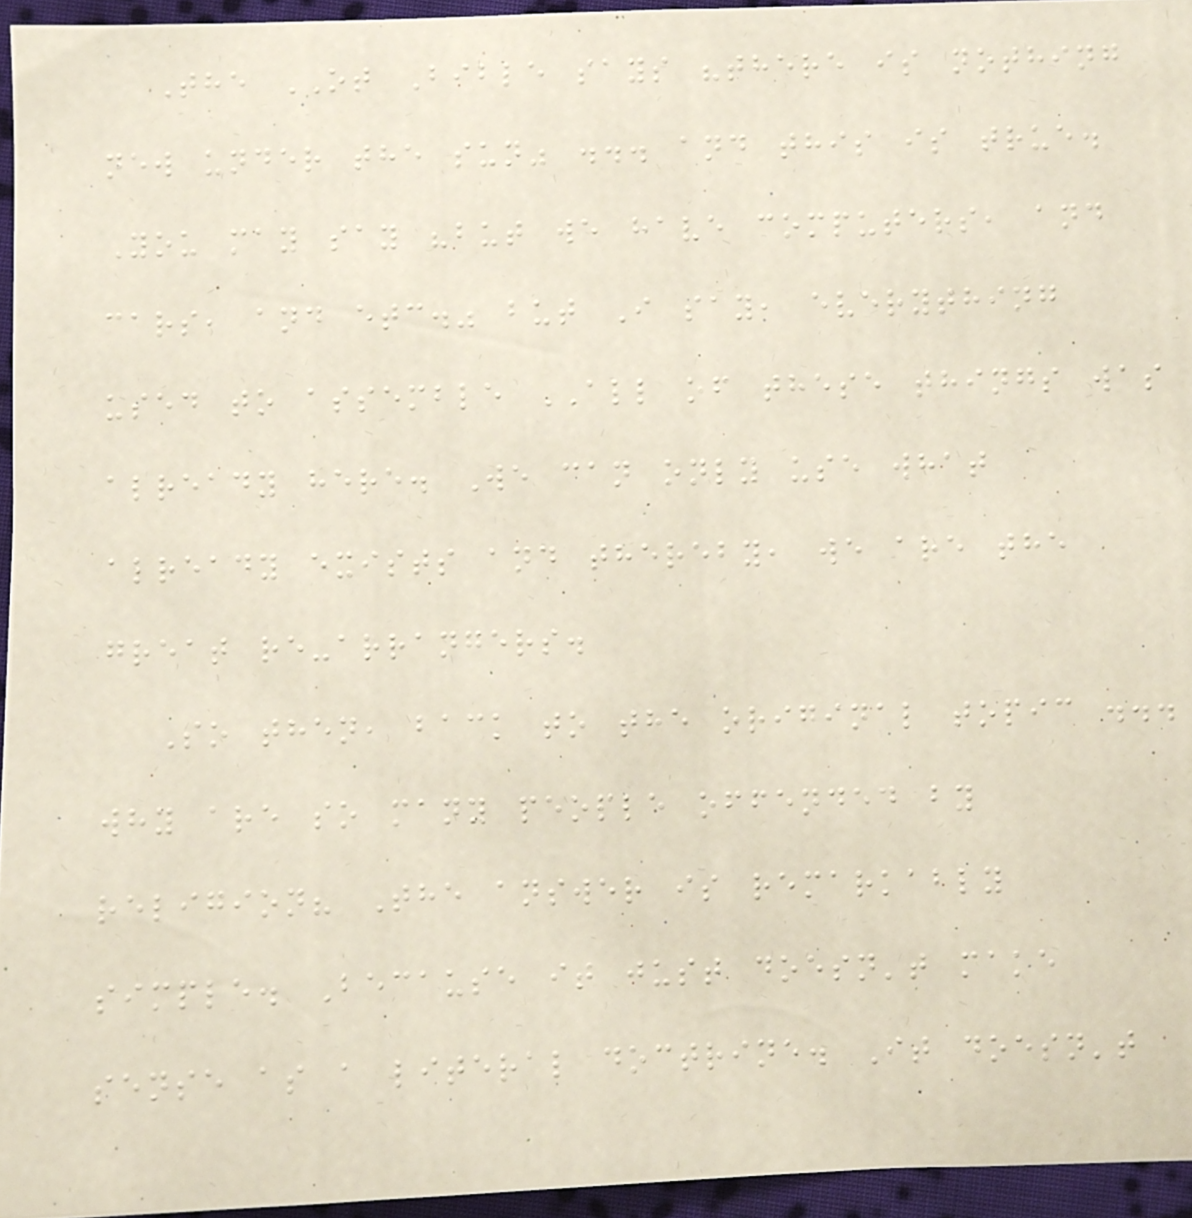The OT Bible says "there is nothing
new under the sun" ... and this is true.
You may say "but we have computers, and
cars, and etc." but I say, everything
used to assemble ALL of these things was
already here. We can only use what
already exists and thereby, we are the
great re-arrangers.
So then, back to the original topic ...
why are so many people offended by
religion? The answer is remarkably
simple. Because it just doesn't make
sense as a literal doctrine. It doesn't
